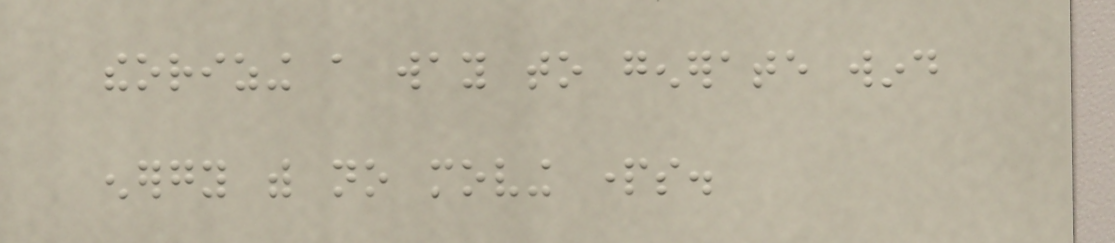theorizing a way to generate wind
energy with no moving parts.
